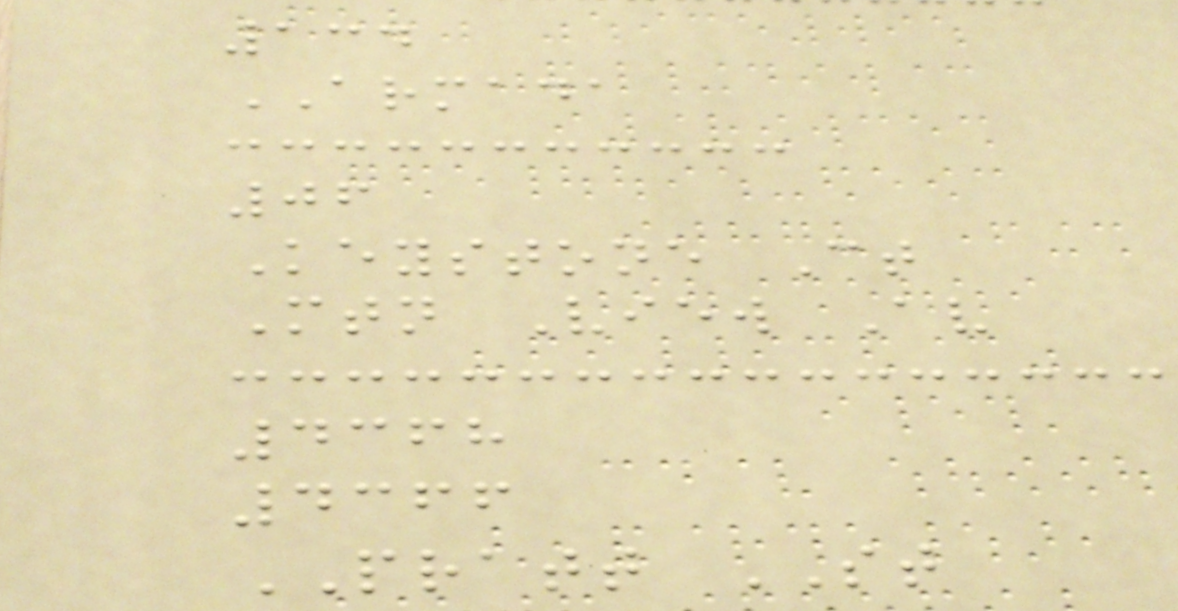134
ARMADA
06
Keystone Ct
Mtn View Av
4368
4366
PRATT ST
